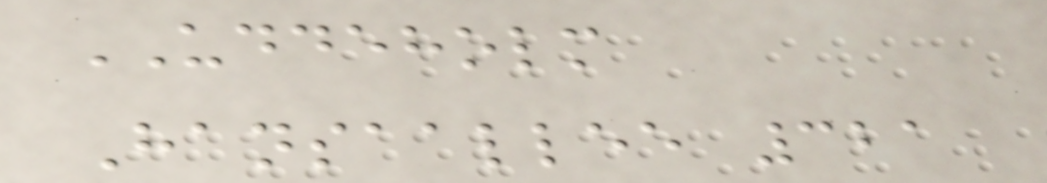UDDEHOLM
Hansaallee 321
